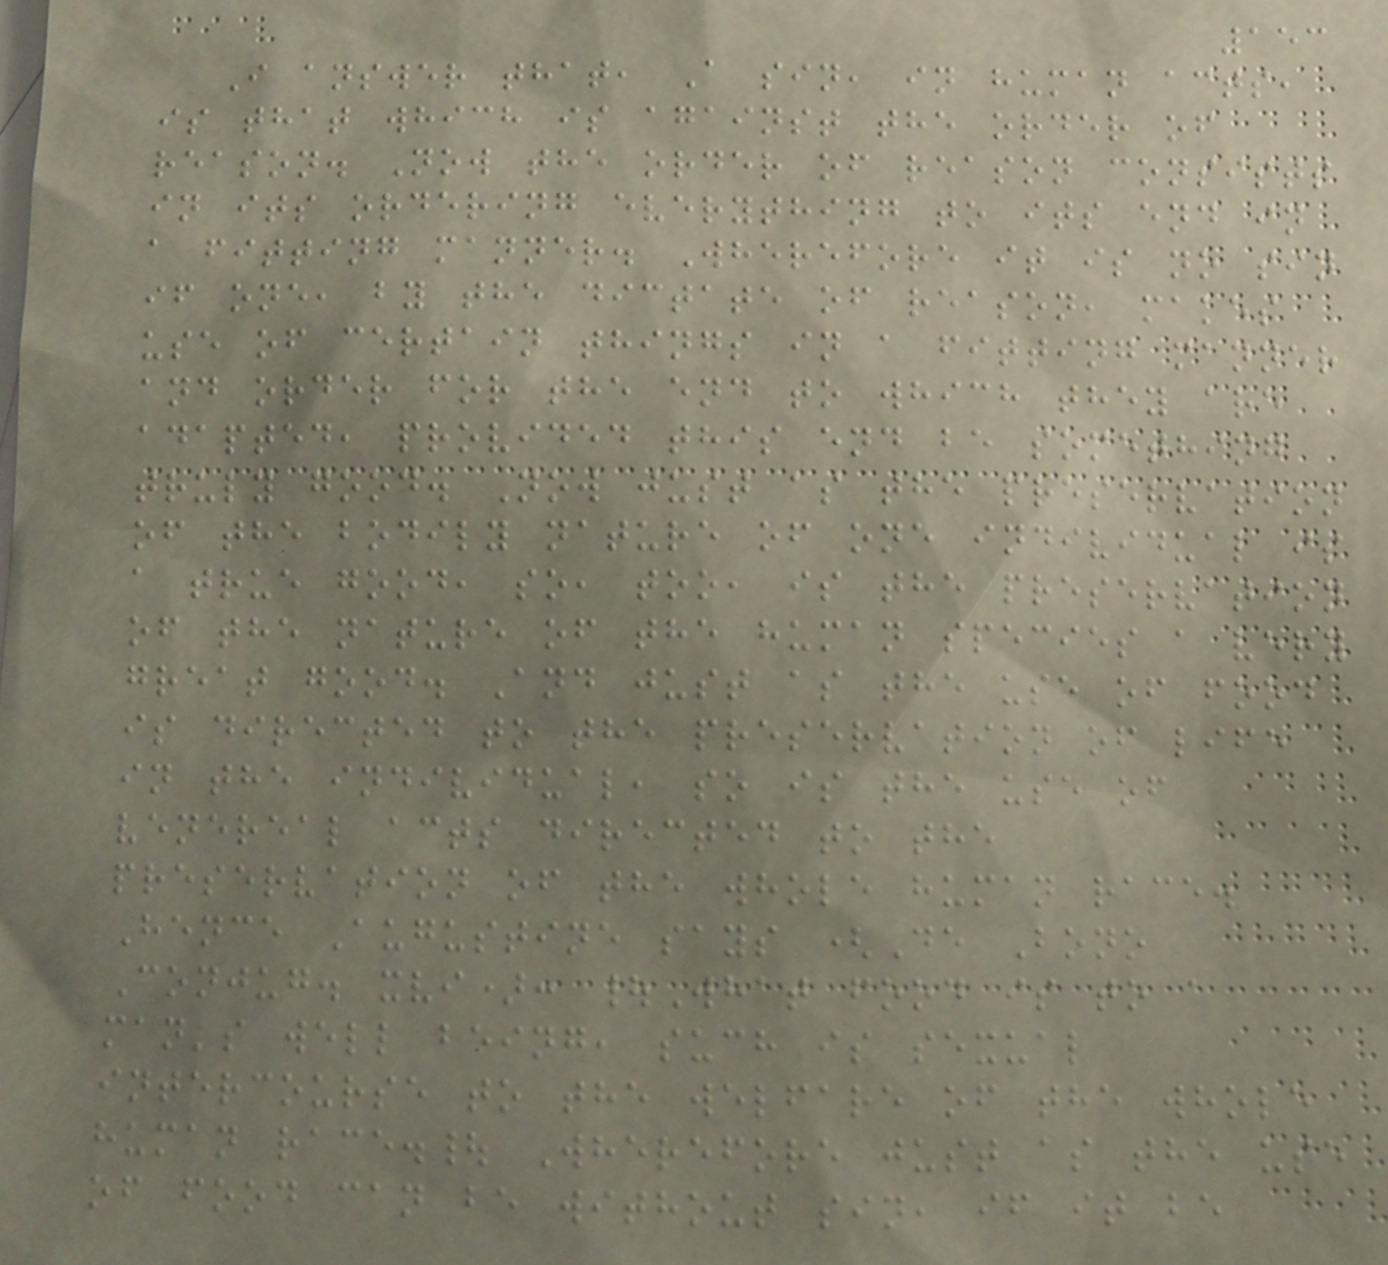153
I answer that, A sin, in human acts,
is that which is against the order of
reason. Now the order of reason consists
in its ordering everything to its end in
a fitting manner. Wherefore it is no sin
if one, by the dictate of reason, makes
use of certain things in a fitting manner
and order for the end to which they are
adapted, provided this end be something
truly good. Now just as the preservation
of the bodily nature of one individual is
a true good, so, too, is the preservation
of the nature of the human species a very
great good. And just as the use of food
is directed to the preservation of life
in the individual, so is the use of
venereal acts directed to the
preservation of the whole human race.
Hence Augustine says (De Bono
Conjug. xvi): |What food is to a
man's well being, such is sexual
intercourse to the welfare of the whole
human race.| Wherefore just as the use
of food can be without sin, if it be
